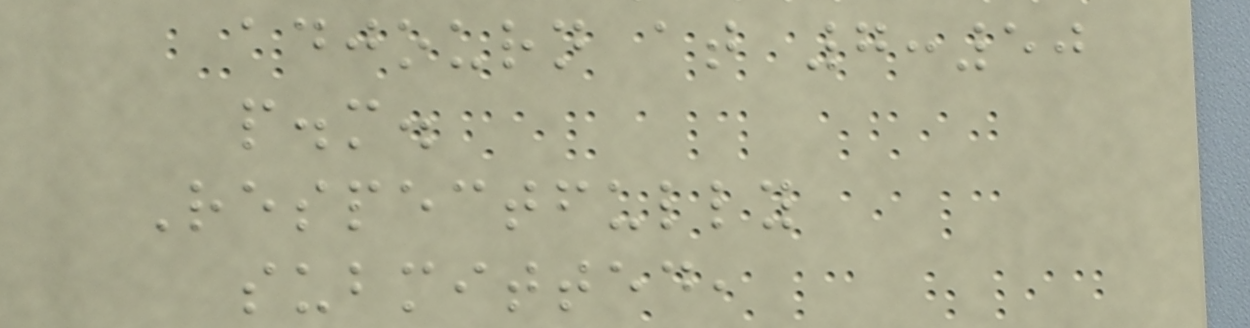adjourn at 7:50
p.m.
Respectfully
submitted,
